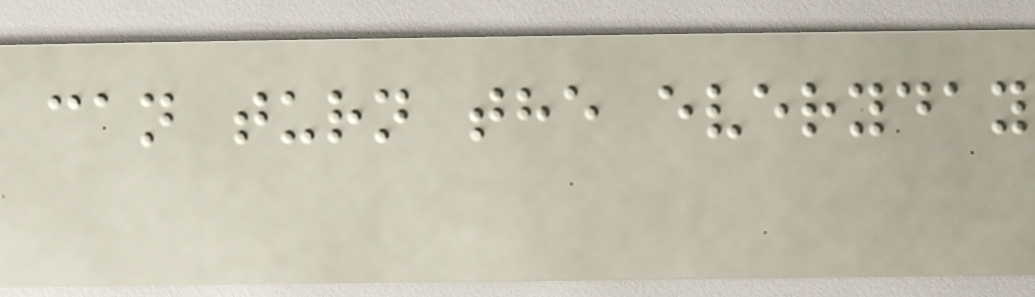can turn the everyday
